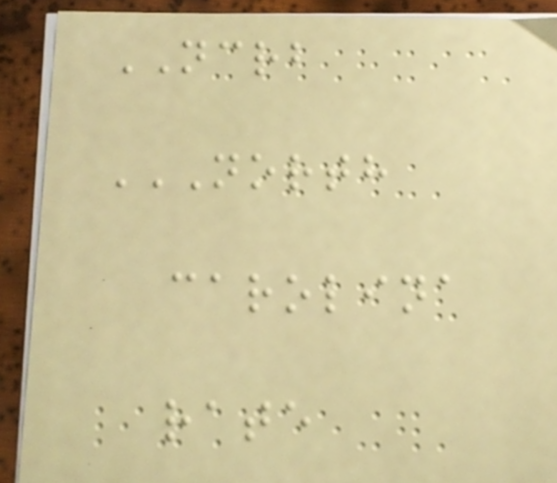NCRB
NORTH
CAROLINA
RATE
